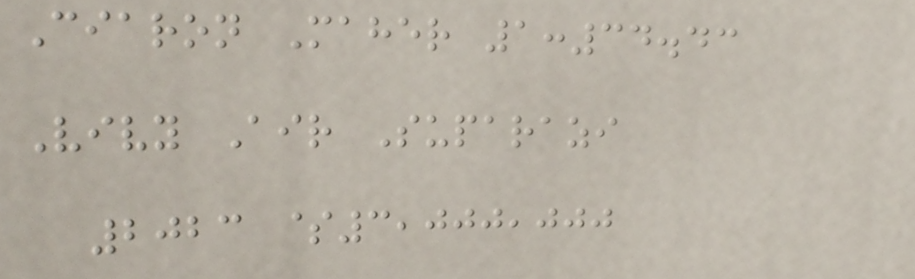Ciaron Maher 1:34.43
Vivy Air Suparazi
2023 $3,000,000
